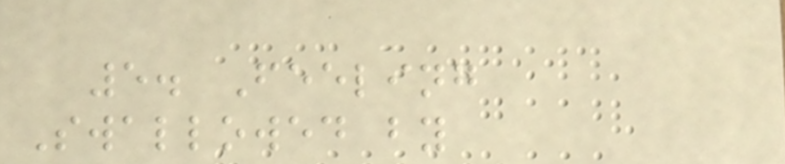5. Feeling
Swallowed by
